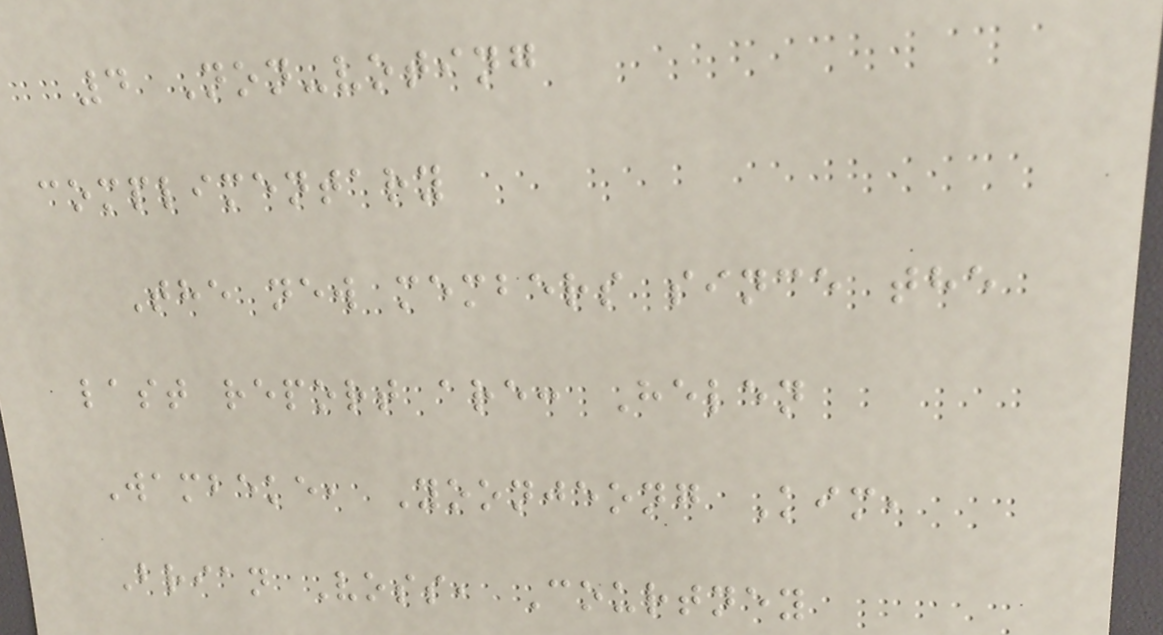4 Non-voting
complimentary
The new members since the
last report are: Helen
Wambeke, Yoonjeong Kim,
Brian Voss, Courtney
